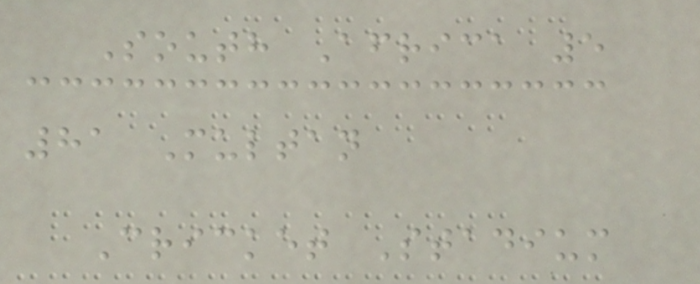South Africa 5
81 Multan
Cricket Stadium
